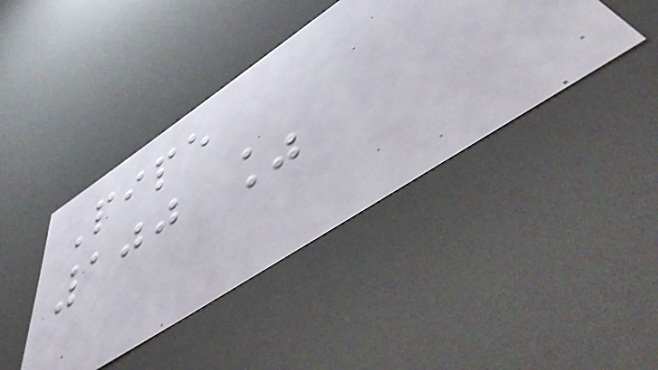Pipe
100 %
